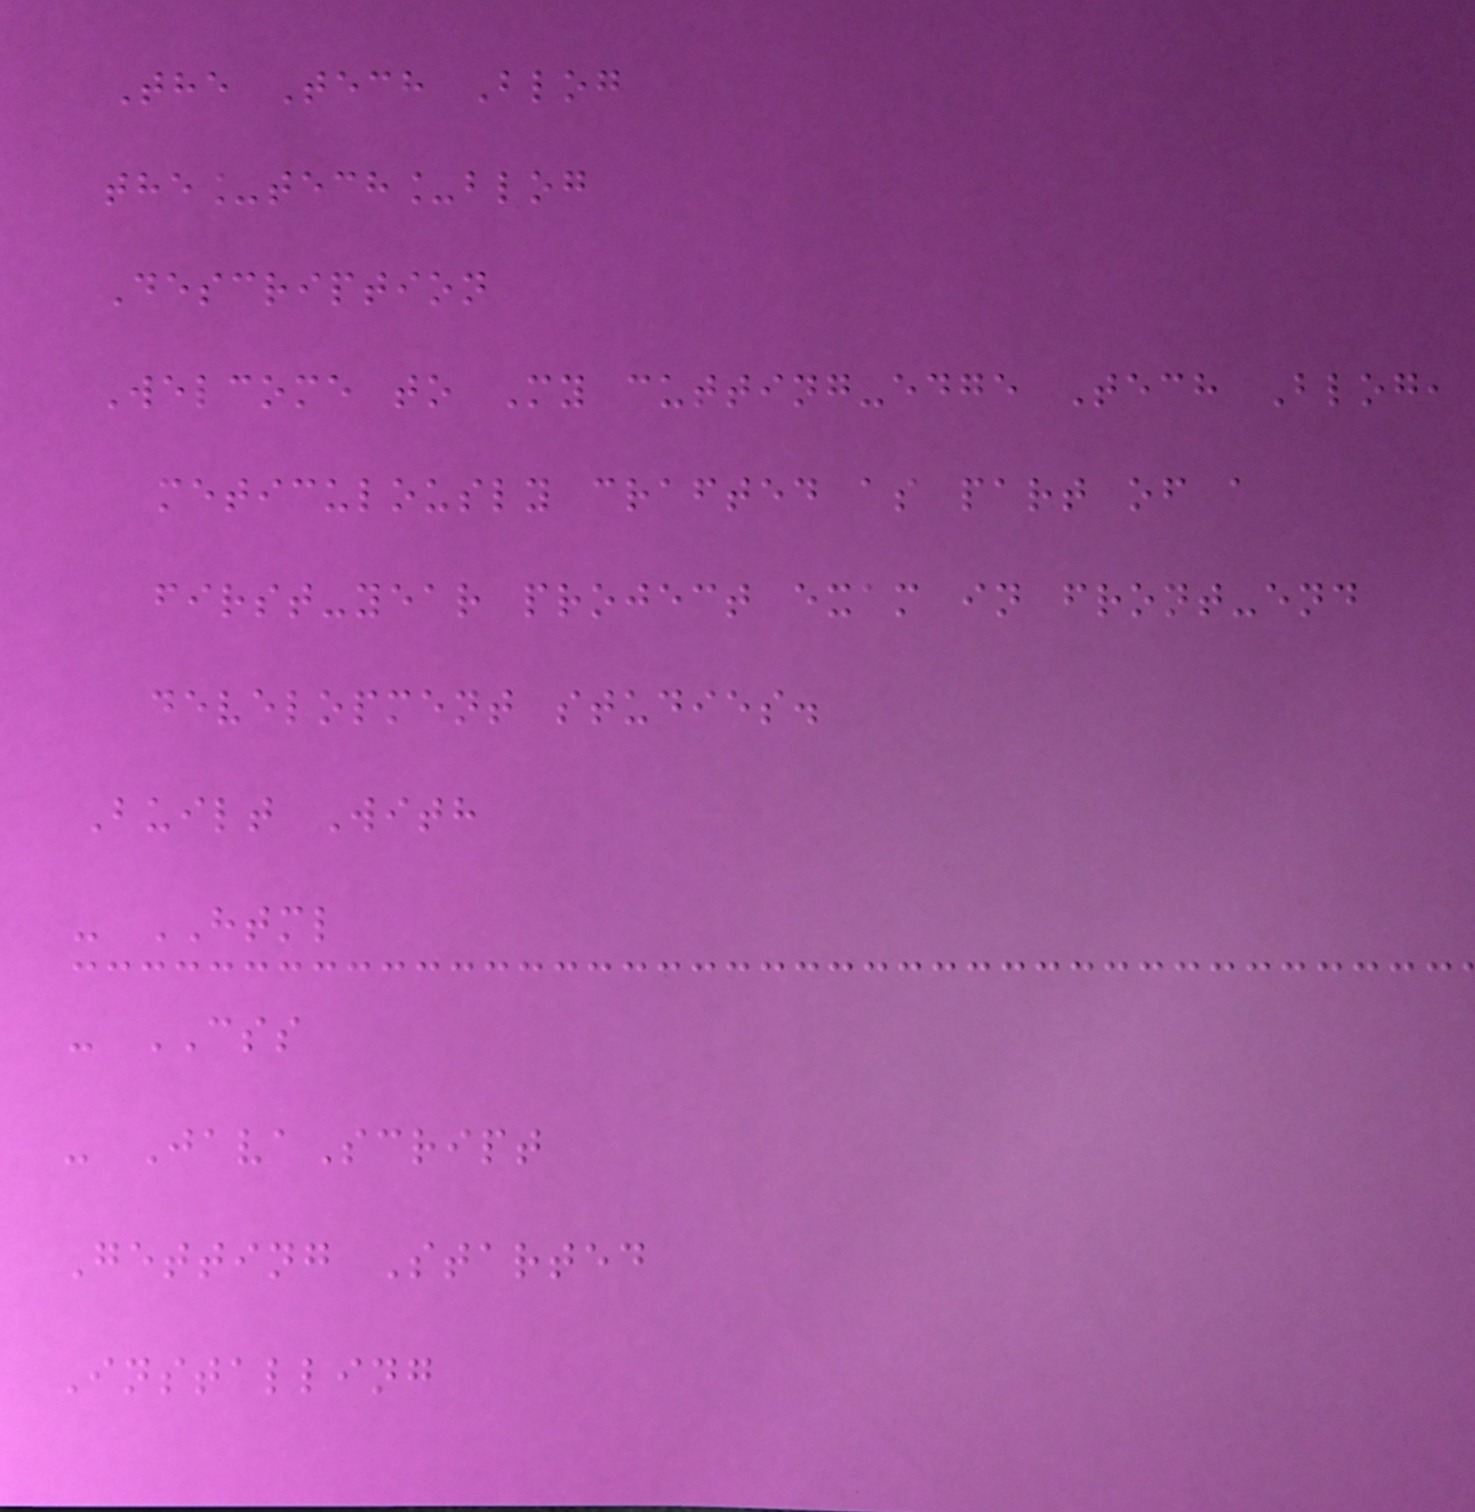The Tech Blog
the_tech_blog
Description
Welcome to My cutting-edge Tech Blog,
meticulously crafted as part of a
first-year project exam in front-end
development studies.
Built With
- HTML
- CSS
- JavaScript
Getting Started
Installing
